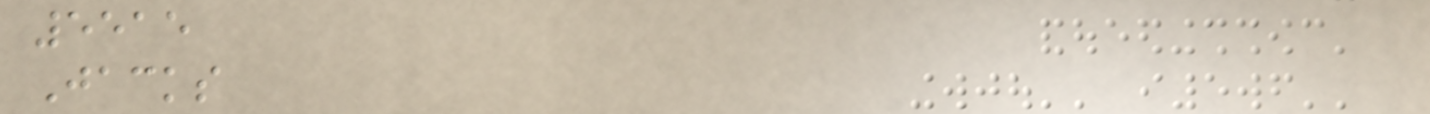5515
Jacks
